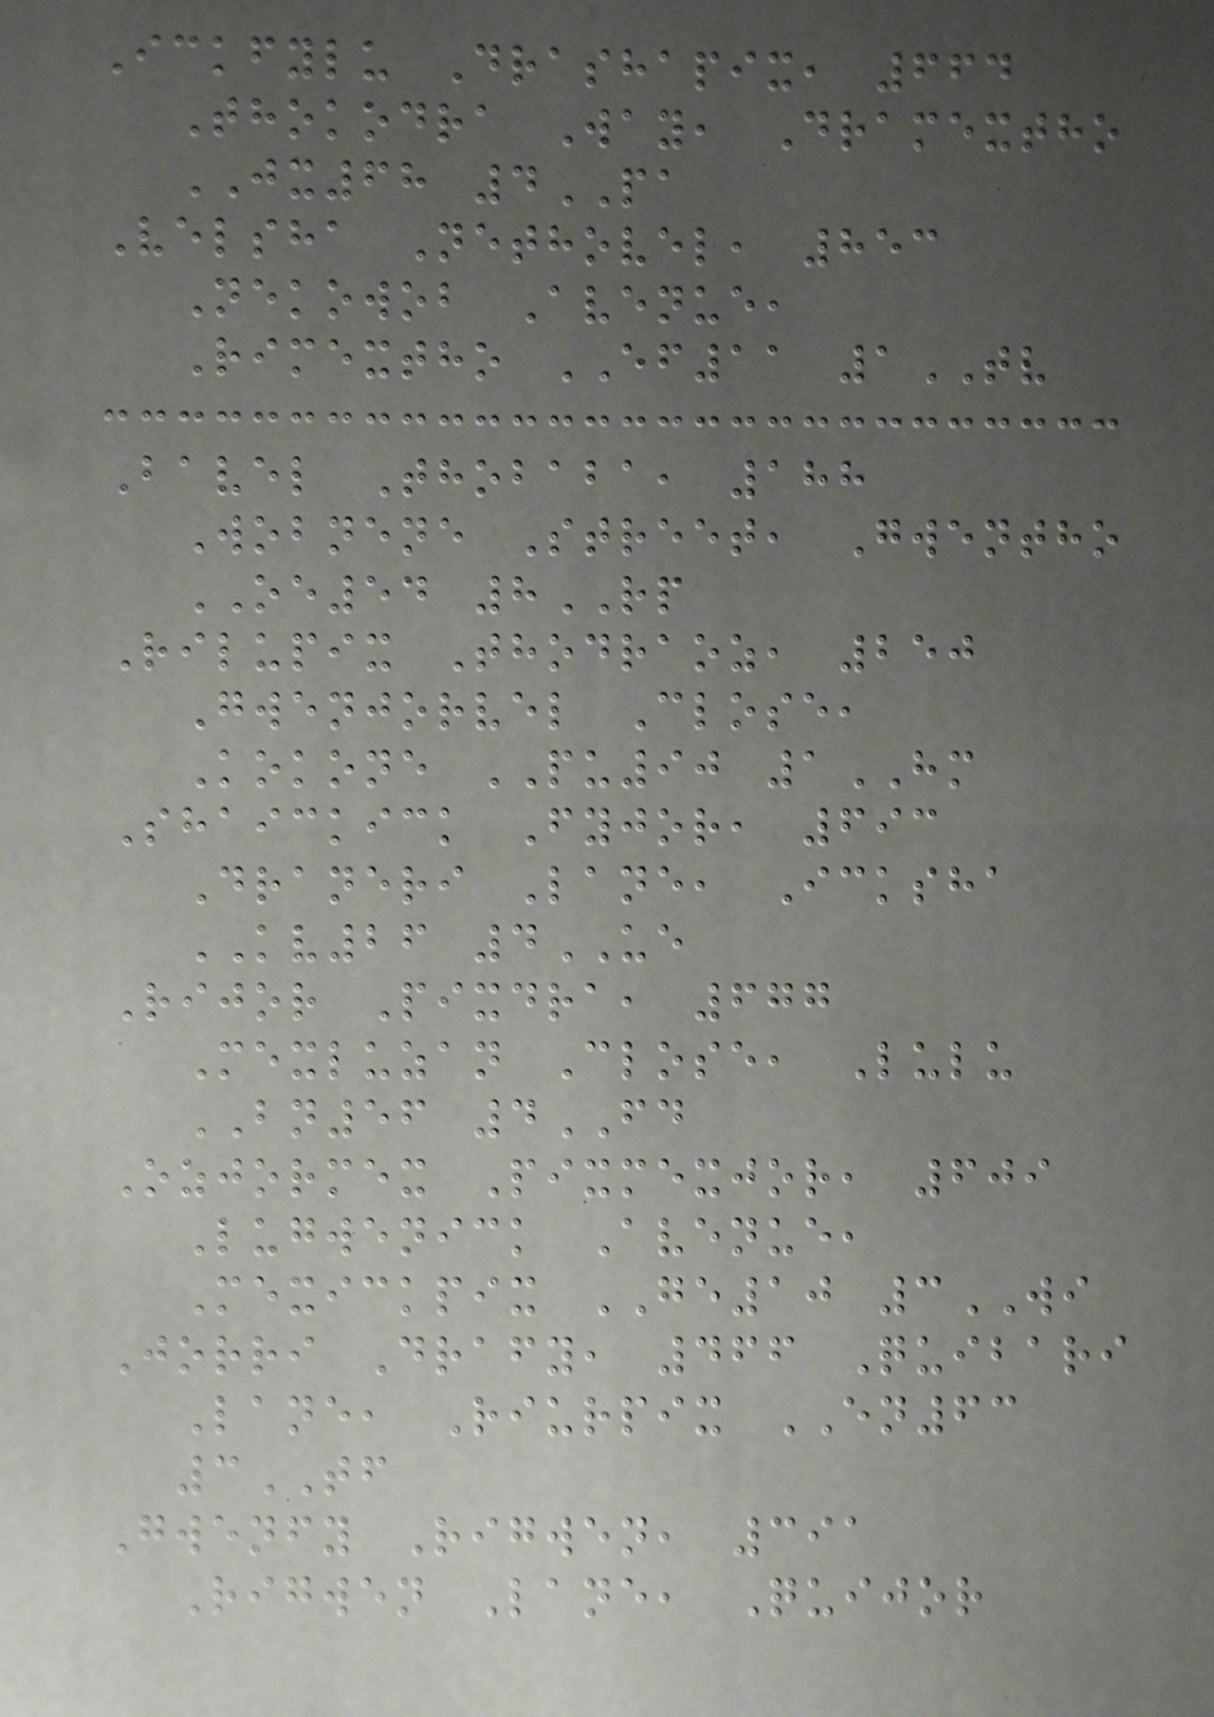Ickfylu Drashapix, 664
Thokodra Way, Dramextho
JX68 4PA
Velsha Nethovel, 853
Nekowob Avenue,
Rimextho EF11 1TV
Bavel Thobaba, 188
Wobnene Street, Gwentho
OE54 8RP
Rilupix Thodraoz, 250
Gwenjorvel Close,
Kokone PU90 1HM
Shaickick Fyjor, 693
Draneri Lane, Icksha
KV26 4UE
Rijor Pixdra, 677
Mexluzan Close, Lulu
BN56 4FD
Ozjormex Pixmexjor, 609
Lugwenick Avenue,
Mexickpix GE10 3WI
Jorri Drafy, 466 Quibari
Lane, Riurpix EN63
3TF
Gwenfy Rigwen, 391
Rigwen Lane, Quijor
